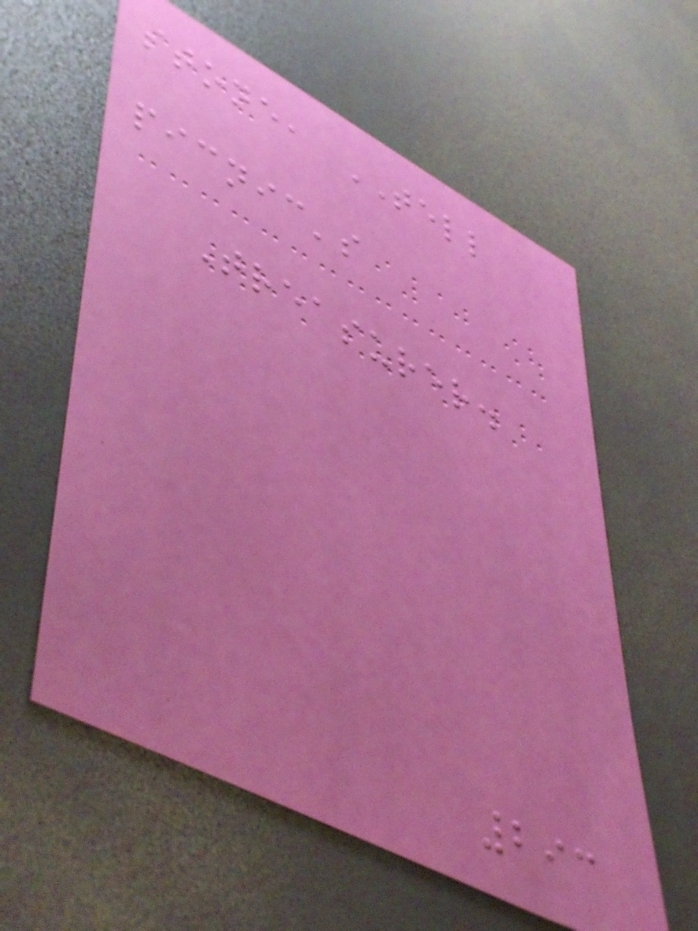stone, TELL
picnic's
Treasurer.
293
